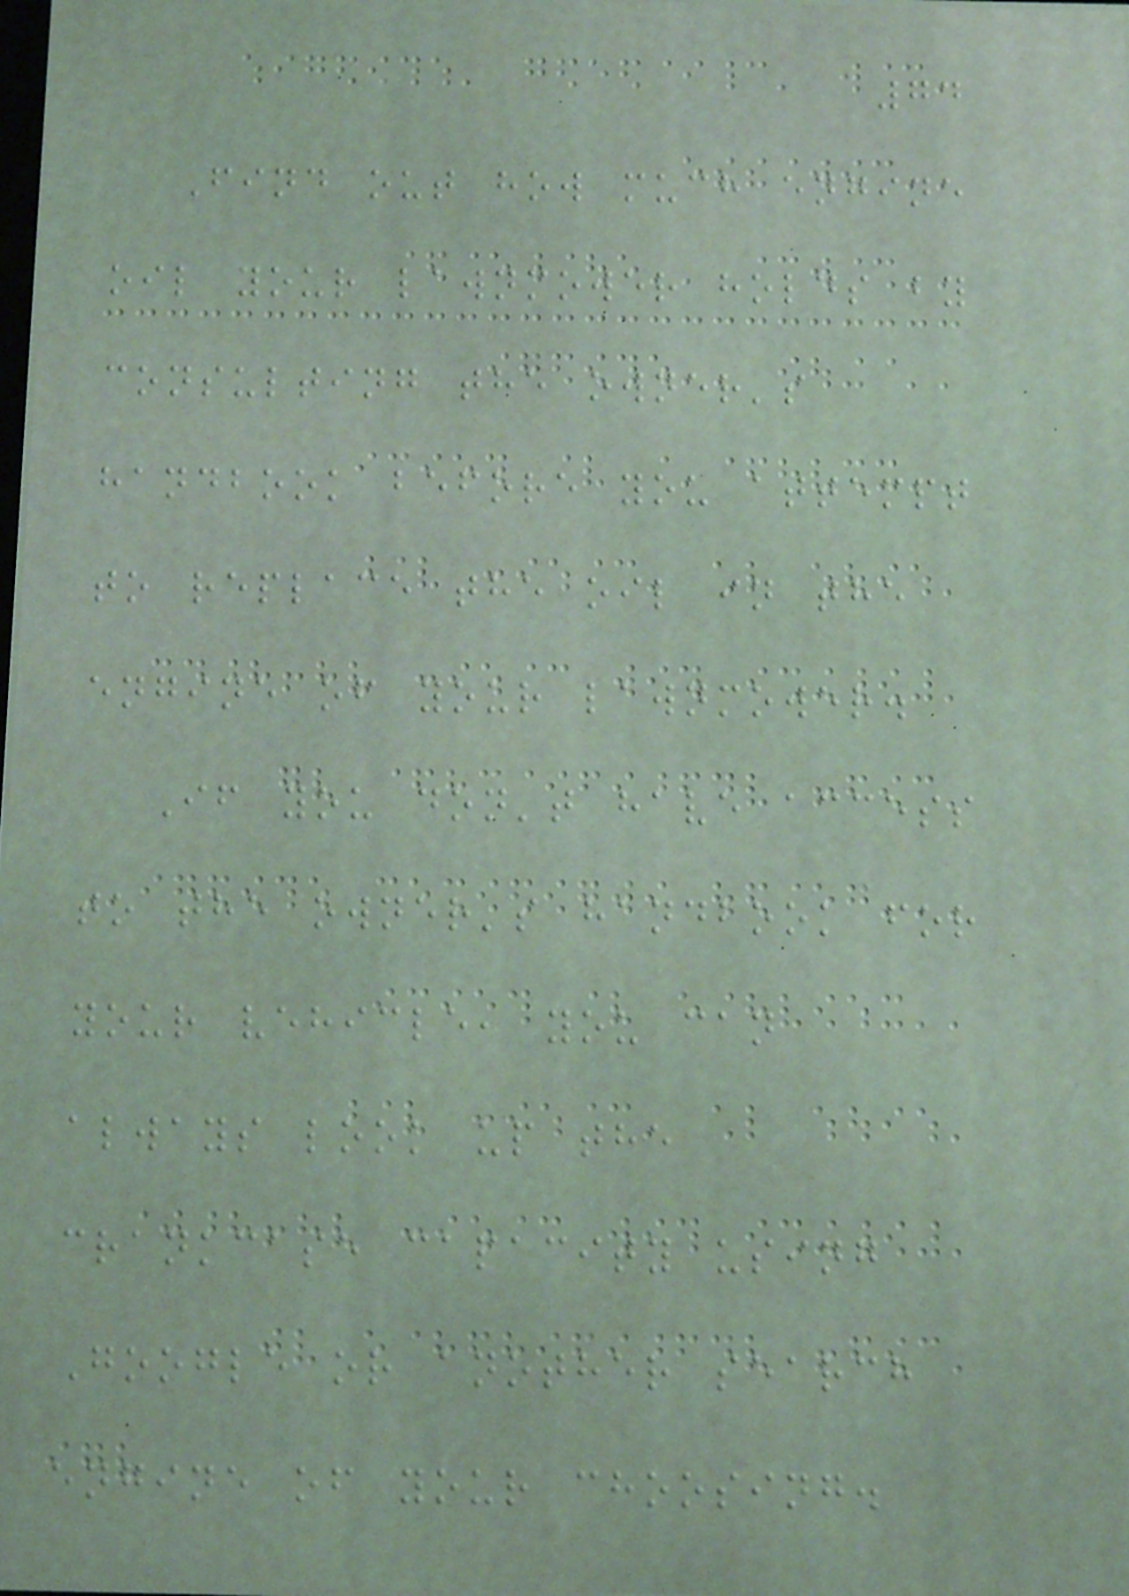74
Find out how much engine
oil your lawnmower holds by
consulting the owner's
handbook before you attempt
to replace the oil in the
engine of your lawnmower.
If you don't have access
to the owner's handbook for
your vehicle, you can
always look up the
crankcase capacity using
Google or another search
engine of your choosing.
